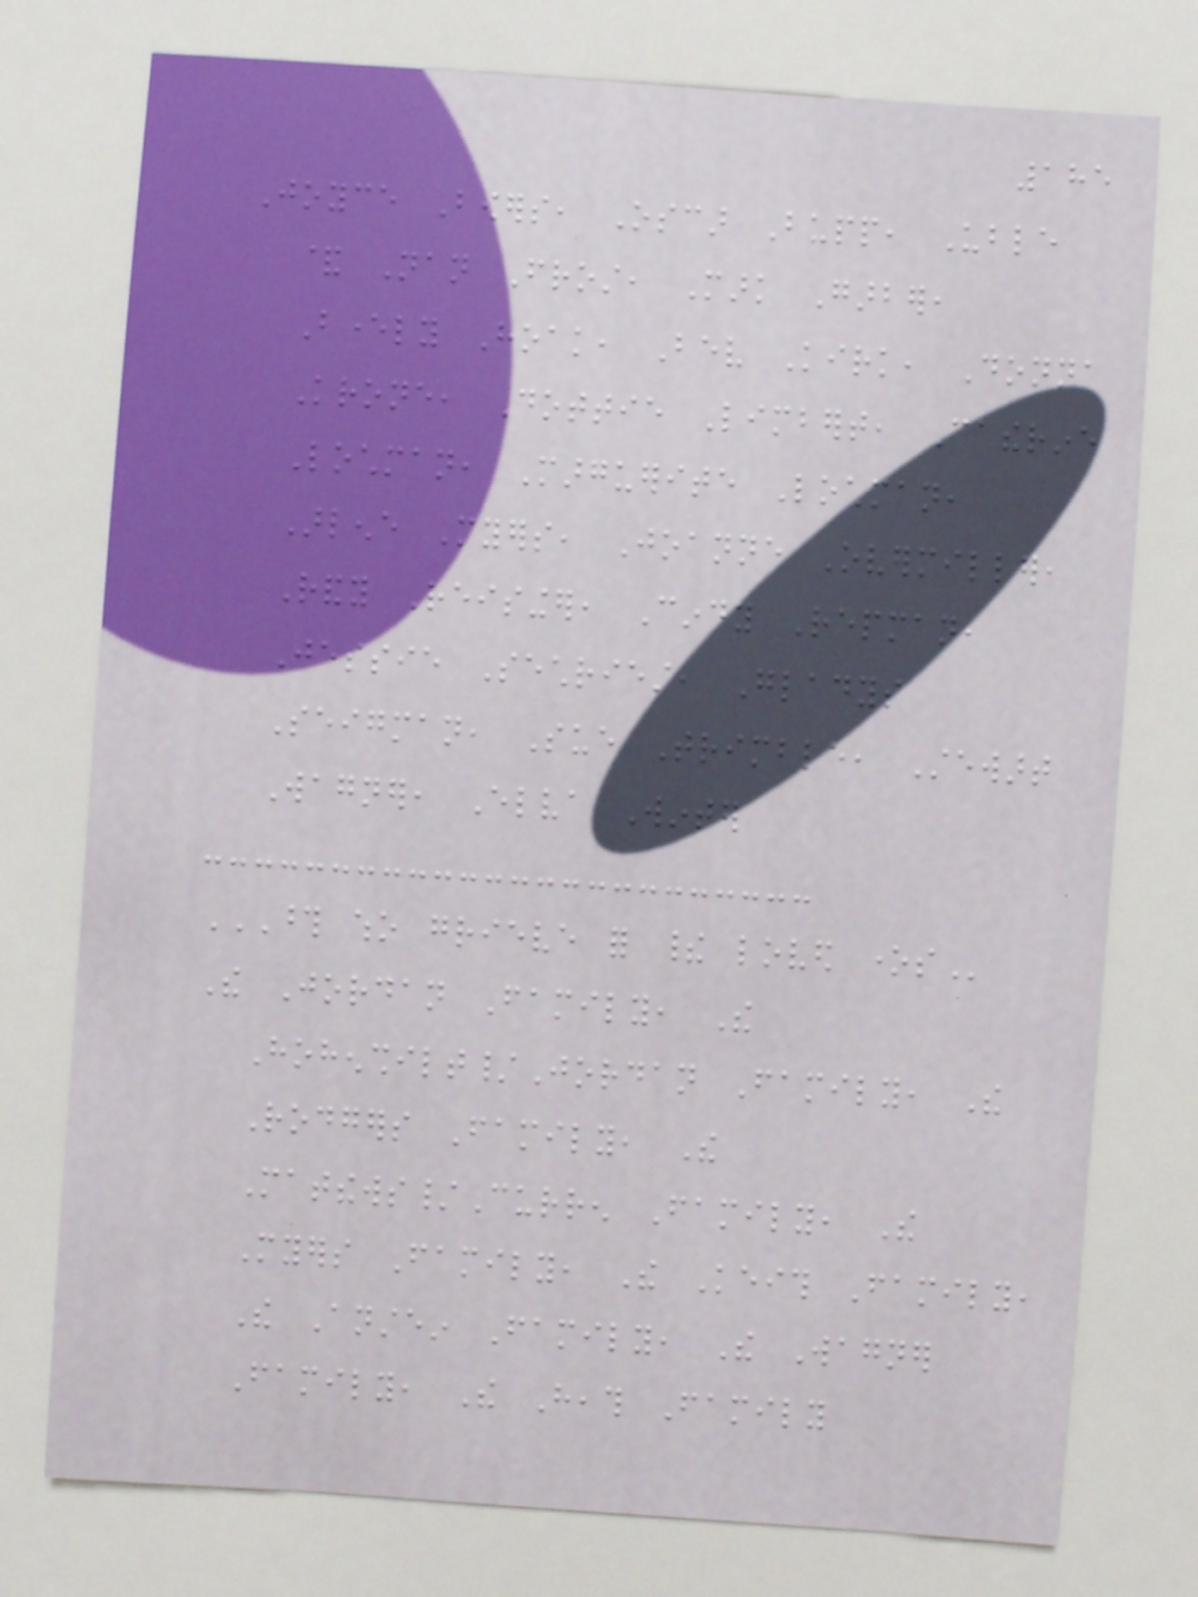185
Joyce Bowers, Oscar Bupp, Uble
& Nan Frost, Mark Garber,
Beverly Hoak, Bev Kirk, Donna
Krone, Dottie Limbert, Catherine
Lochman, Marguerite Lochman,
Arlene Myers, Joanne Overmiller,
Randy Reisinger, Cindy Repman,
Jessie Sechriest, Gladys
Seigman, Sue Trimble, Stewart
Wagner, Elva Winter
THOSE WHO GRIEVE FOR THEIR LOVED ONES
The Jordan Family, The
Hohenshilt/Jordan Family, The
Rodgers Family, The
Matthews/Curren Family, The
Myers Family, The Keith Family,
The Anstein Family, The Wagner
Family, The Heath Family
